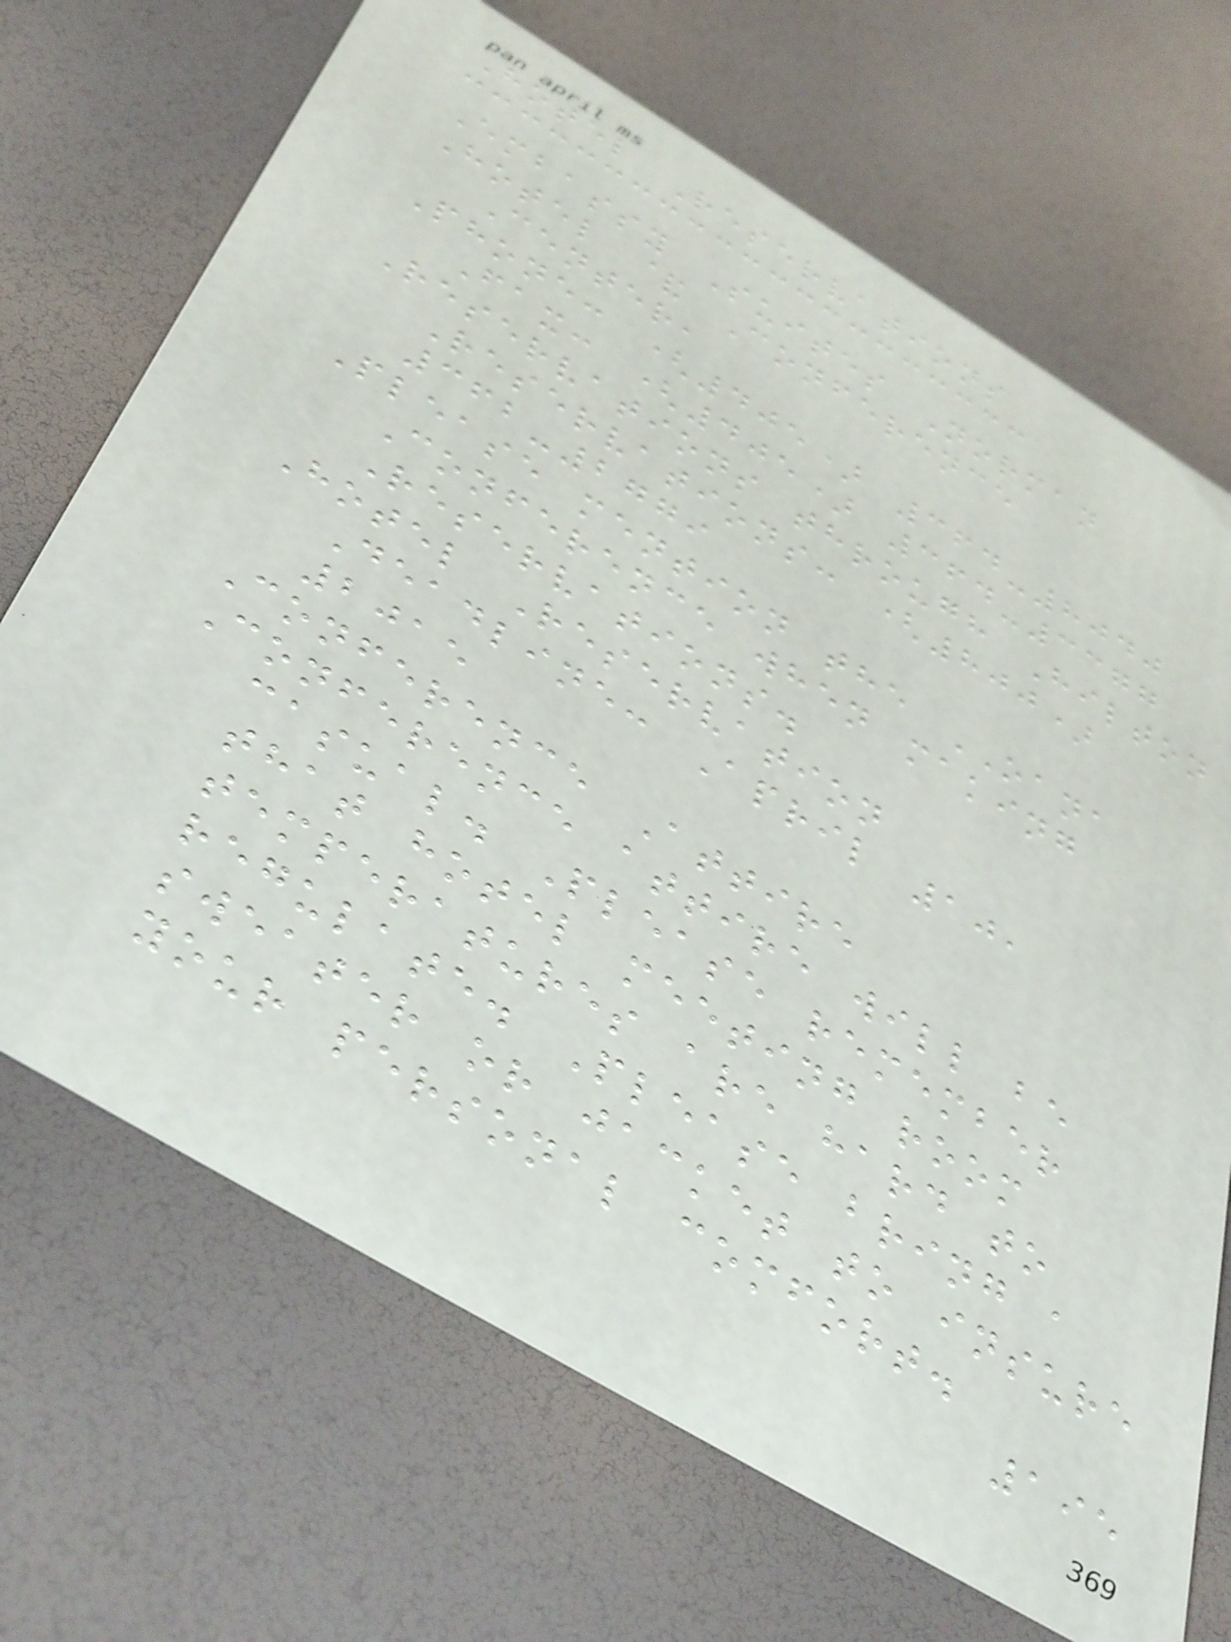Hotel Reservations
Embassy Suites Norman
Hotel & Conference
Center,
Phone: (405) 364-8040
Fax: (405) 364-3377
Reservations through Hilton
Reservations: (800)
362-2779
Please mention the OANA
Conference when making
Reservations.
Hotel Reservation
Deadline: April 10,
2015
Conference Attire
Conference attire will be
casual. Please remember
that hotel meeting room
temperatures are hard to
regulate. Please bring a
sweater or jacket to insure
your personal comfort.
195
